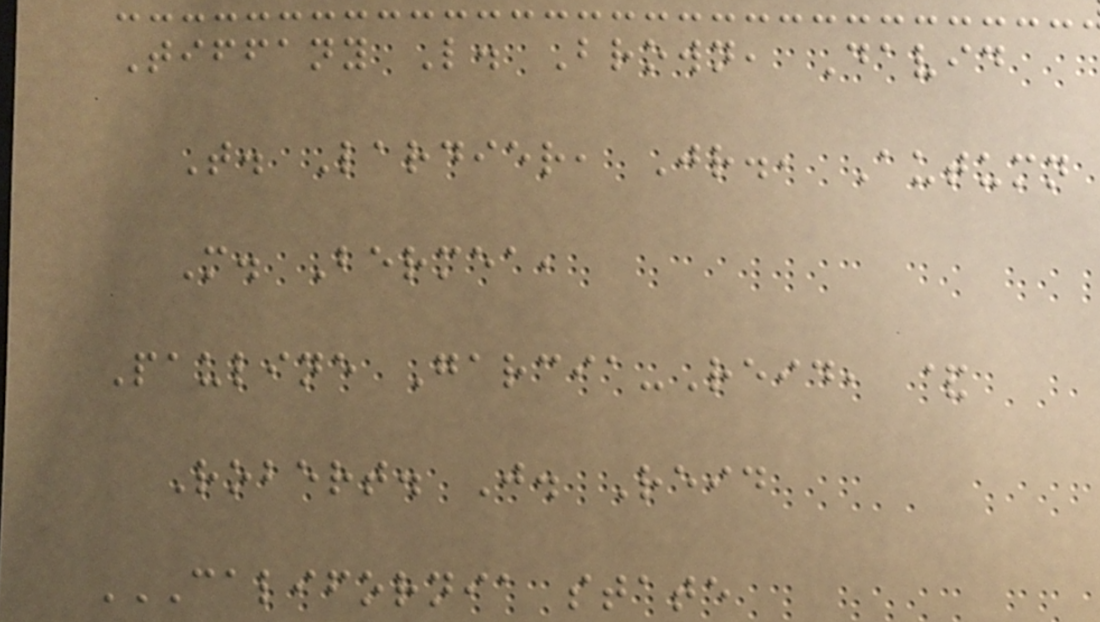Tiffany L. Brown, David
T. Lardier, Jr., Autumn
M. Bermea,
Pauline Garcia-Reid, &
Robert. J. Reid
CALIFORNIA STATE
